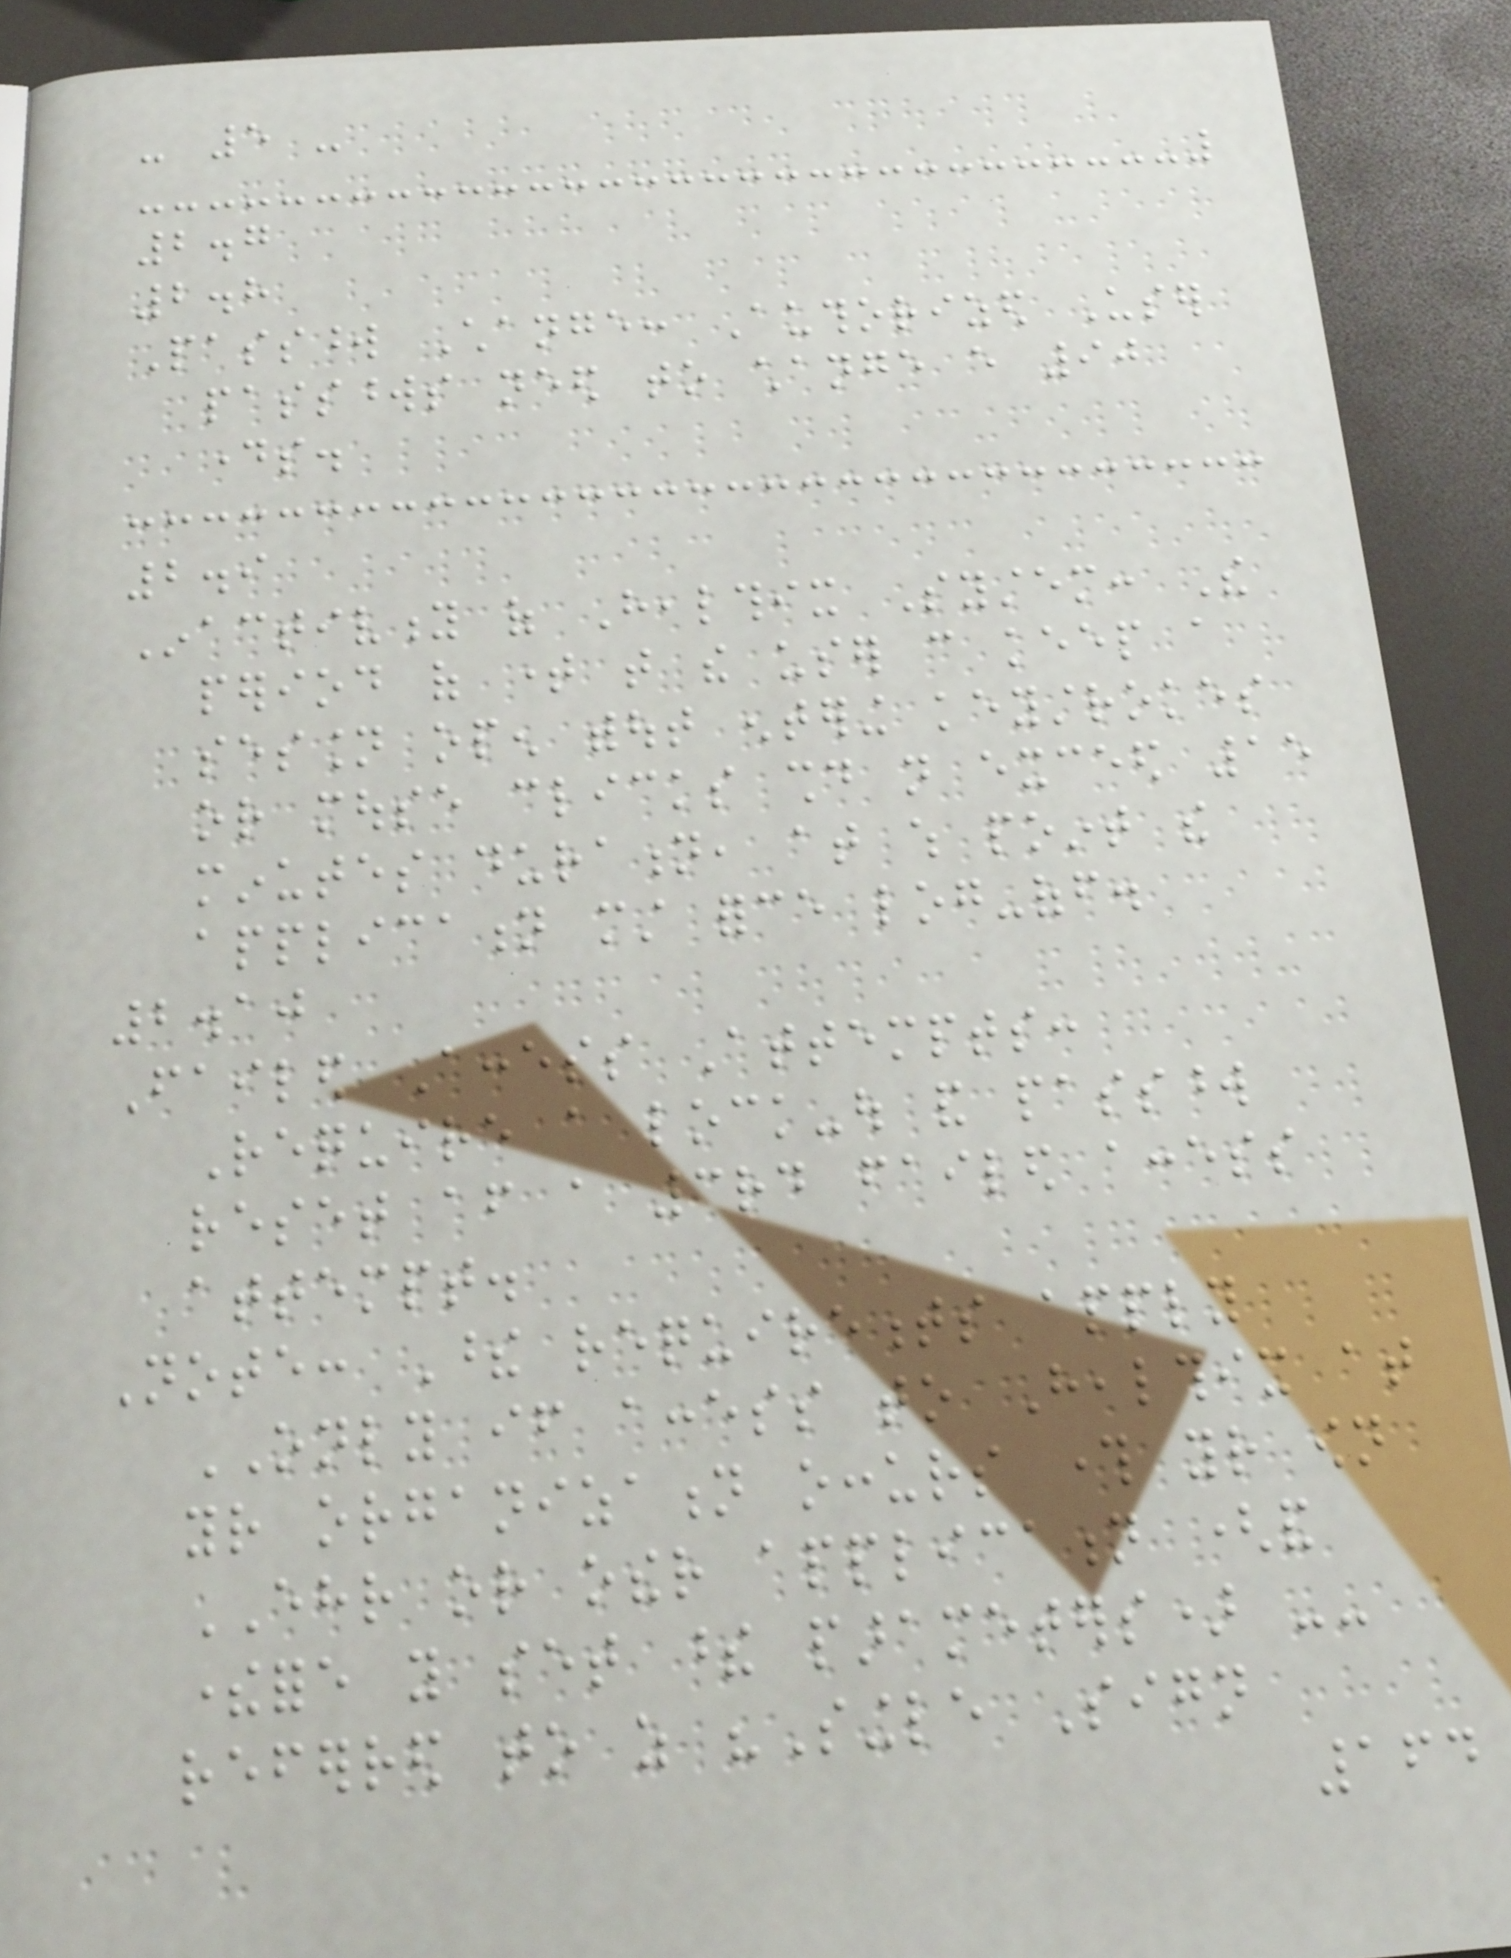- 5 -
2.7
2.8
Password Change: Authorized User
passwords need to change every 90
days.
2.9
Inactivity of Healthix System: The
period of time that the user can keep a
session open without entering keystrokes
or mouse clicks should not exceed 15
minutes duration, at which point the
application must force log-off.
2.10
Failed Access Attempts:
Require a lock-out and password
reset after a 3rd failed access
attempt.
Note: These requirements apply
ONLY if access to Healthix at
your organization occurs through your own
EHR or other application (and
therefore you set these parameters) --
referred to as "Single Sign
164
